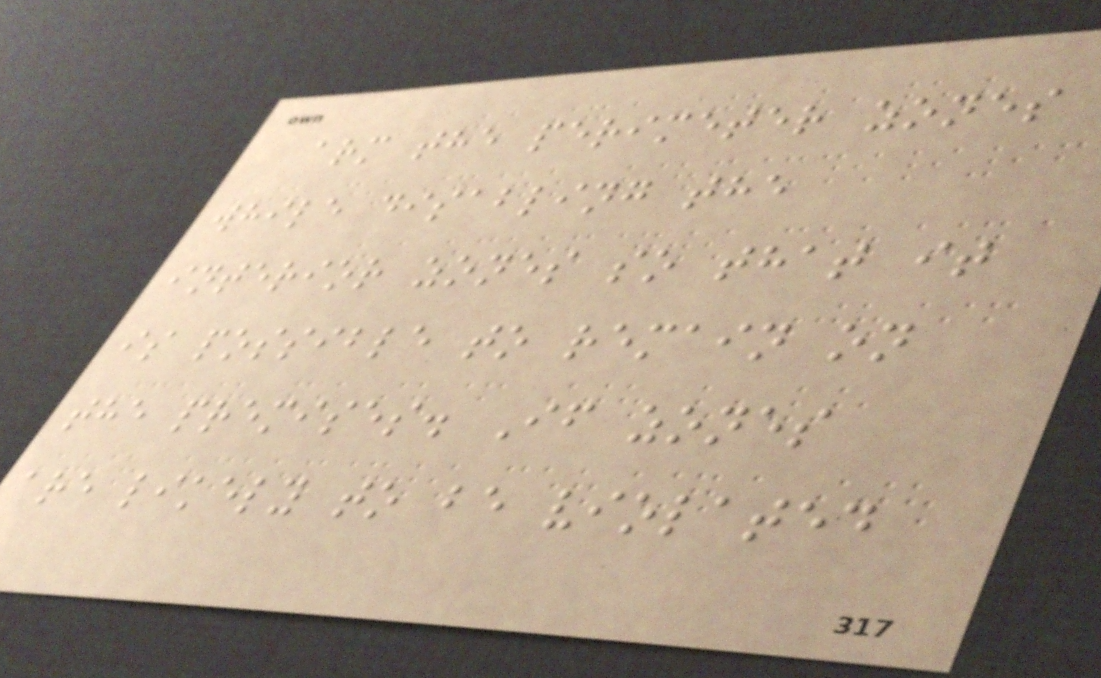arm the perimeter zones
while disabling the
interior zones so that it
is possible to remain on
the premises. If zones
are likely to be violated
